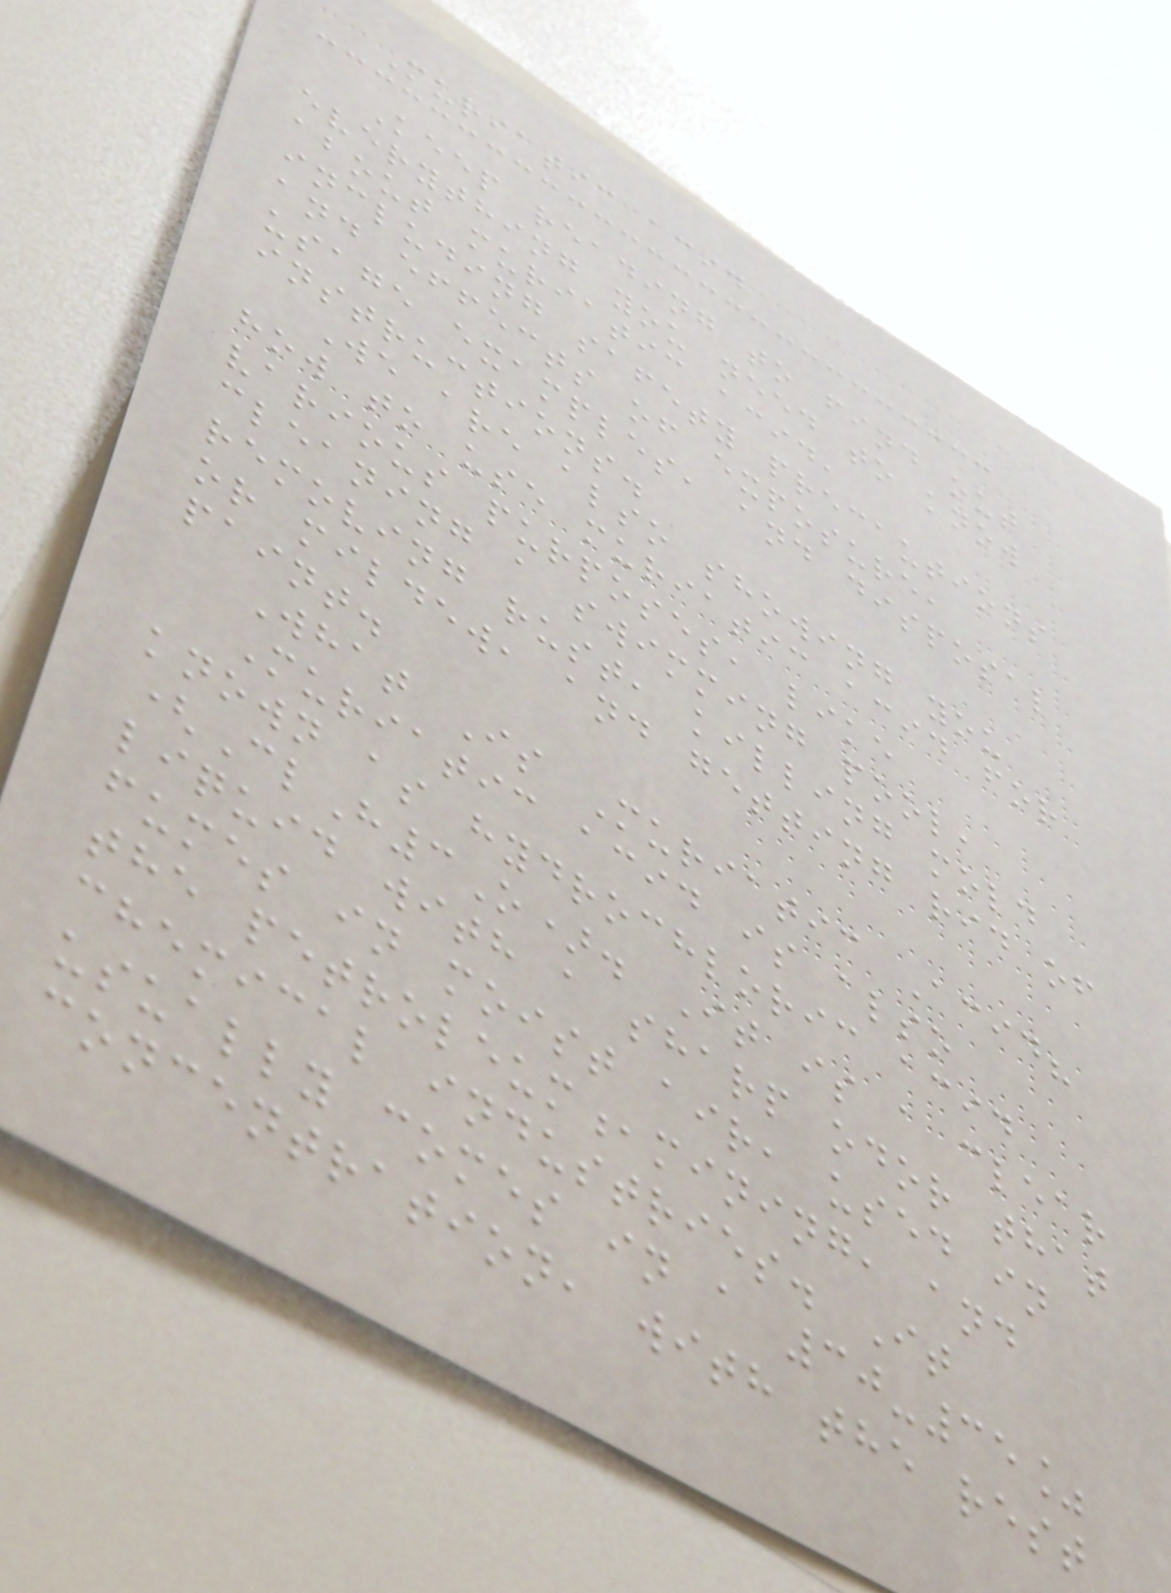Muriatic acid
Keep reading to find out
everything you need to know
about muriatic acid,
including safety precautions
and effects of exposure,
usage examples, and disposal
instructions.
We are also showing you
how to use muriatic acid for
various purposes, like
cleaning a swimming pool,
removing rust, killing mold
or mildew, and getting rid of
paint.
What Is Muriatic Acid?
Muriatic acid is also
known as hydrochloric acid
(ClH3O). It is a clear
liquid with a sharp odor that
fumes in moist air, used in
the petroleum,mining, and
chemical industries. It
usually comes in a 30-35%
concentration, with the rest
